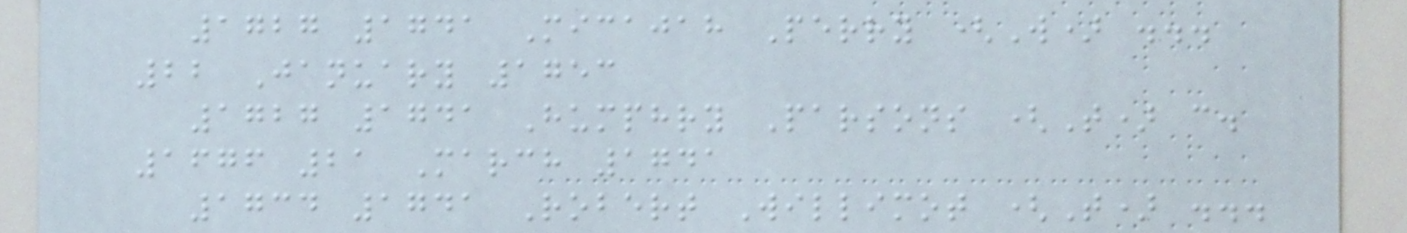1727 1741 Micajah Perry (W) ...
22 January 1753
1727 1741 Humphry Parsons (T) c.
1676 21 March 1741
1734 1741 Robert Willimot (T) ...
